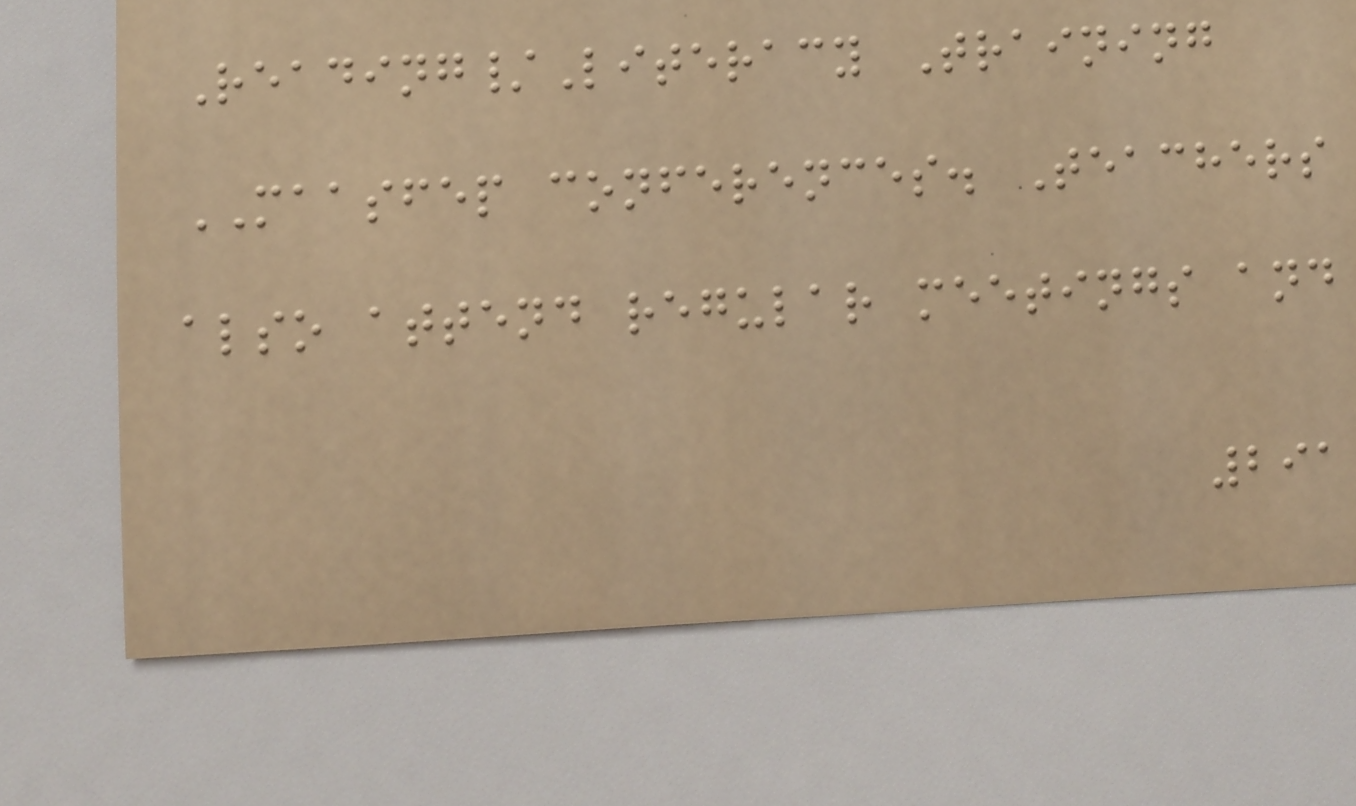Reading/Literacy Training
MAASFEP conferences. Teachers
also attend regular meetings and
291
